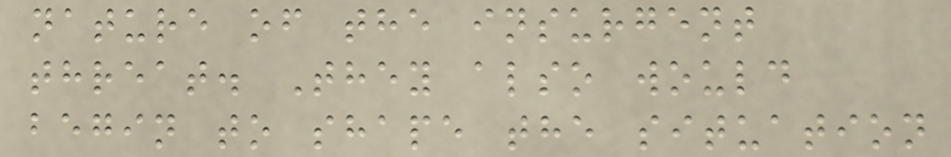nature of the insurgent
threat. They also would
begin to shape the situation
